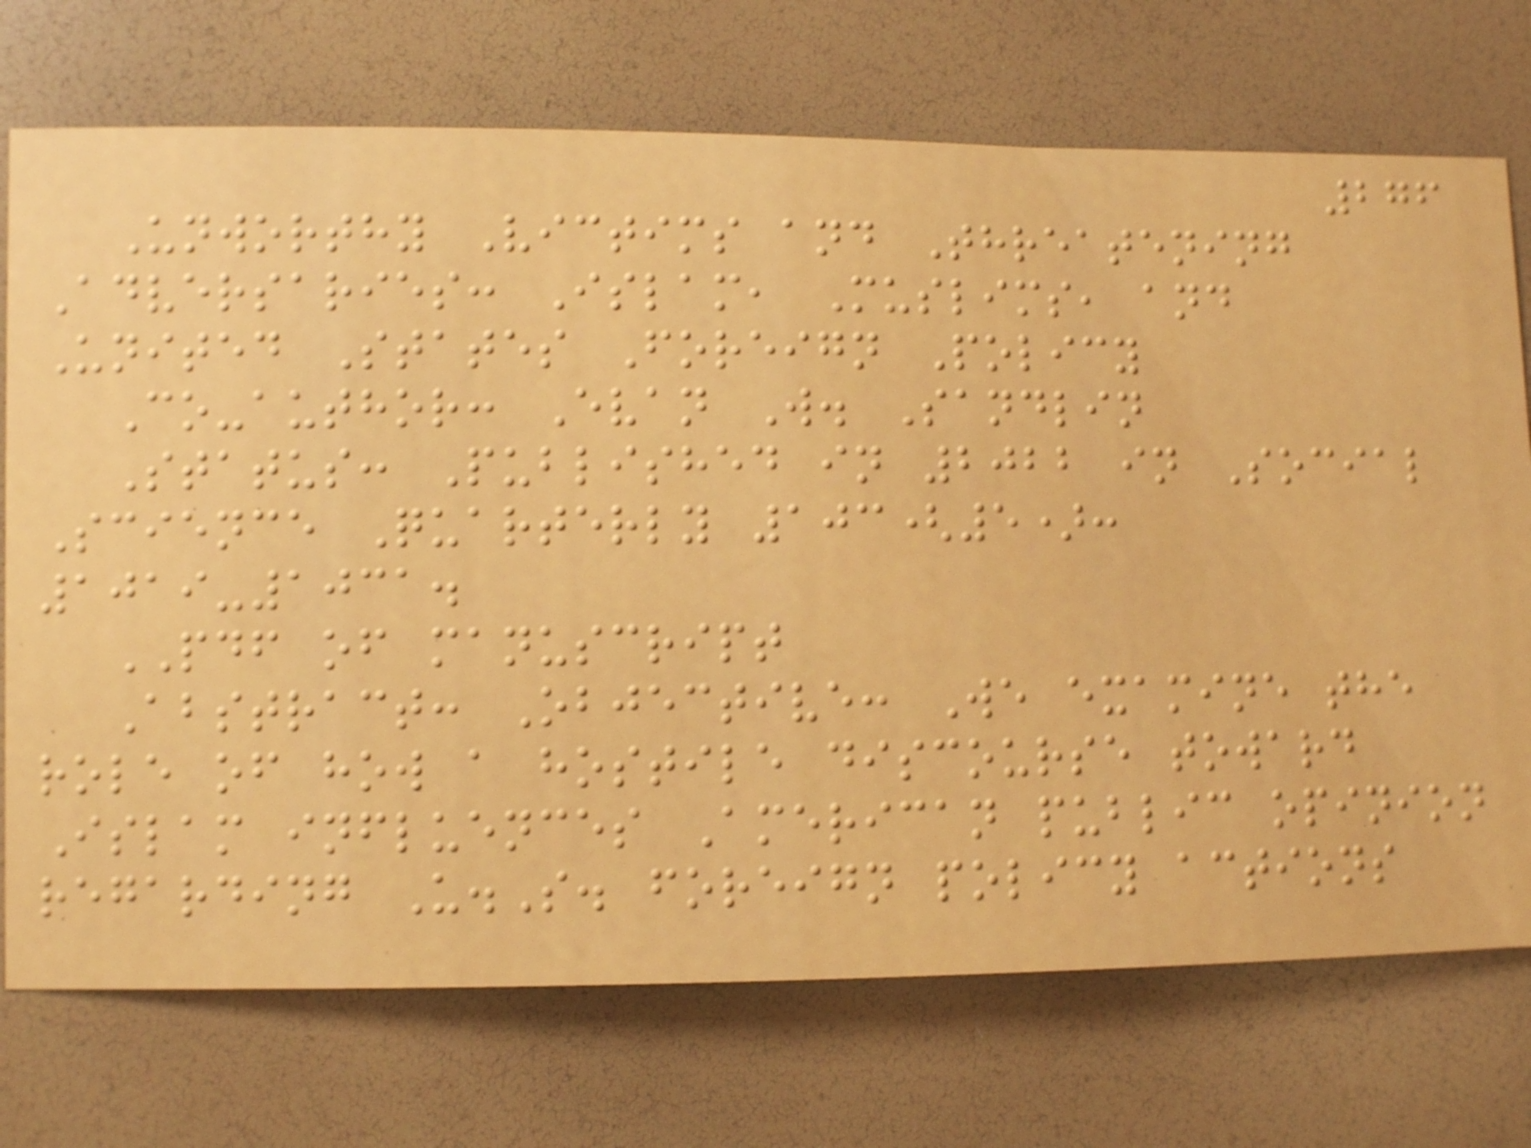276
Unworthy Victims and Threatening
Adversaries: Islam, Muslims, and
United States Foreign Policy
Co-author: Evan W. Sandlin
Status: Published in 2022 in Social
Science Quarterly 103(5):
1019-1031.
PDF of manuscript
Abstract: Objective: We examine the
role of how a hostile discourse toward
Islam influences American public opinion
regarding U.S. foreign policy actions
